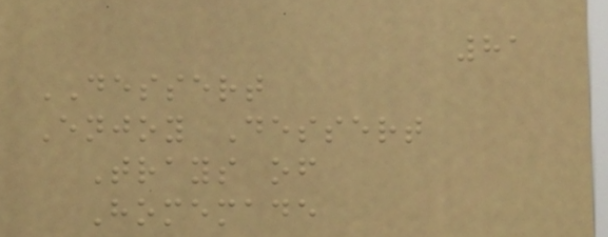81
DESSERT
Enjoy Dessert
Trays of
Homemade
